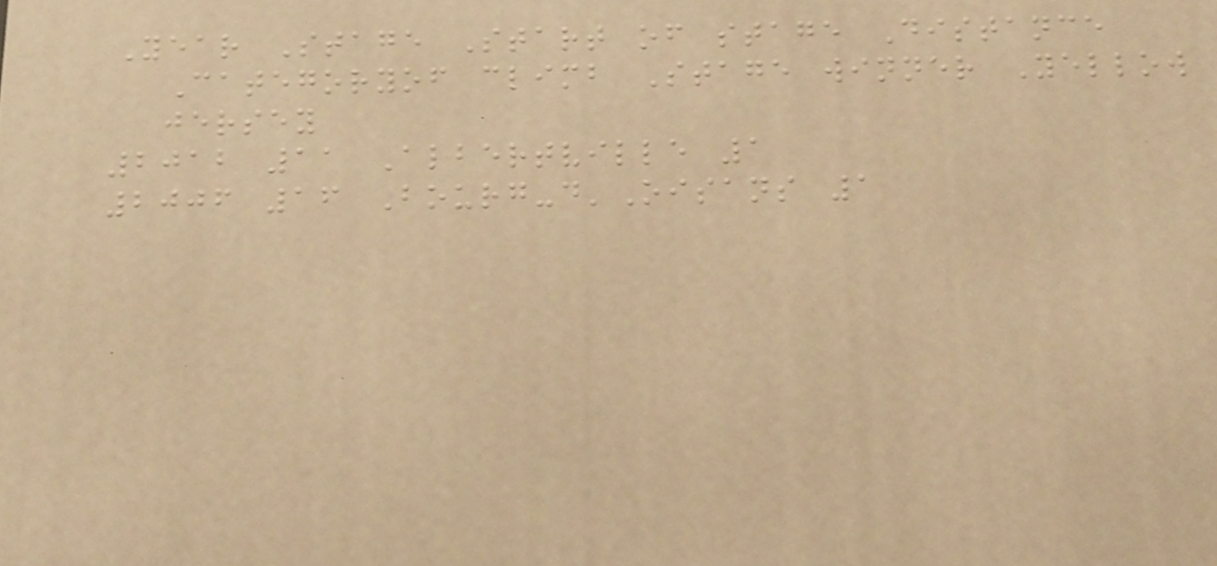Year Stage Start of stage Distance
Categoryof climb Stage winner Yellow
jersey
2012 11 Albertville 1
2006 16 Bourg-d'Oisans 1
